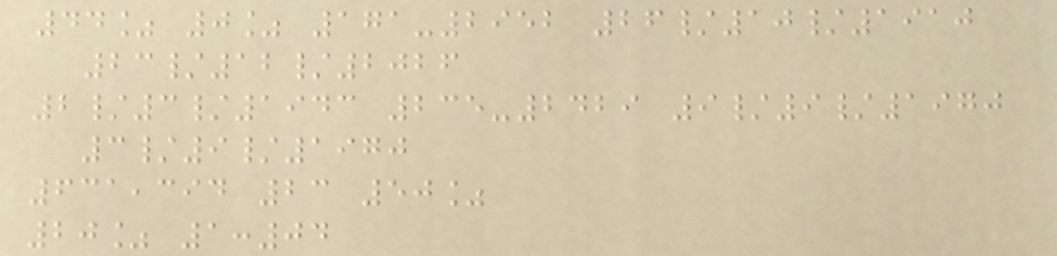44% 0% 171-2952 26/10/1910
23/12/2026
2/3/1943 235-2429 9/9/1970
3/9/1970
631,394 23 50%
20% 1:04
